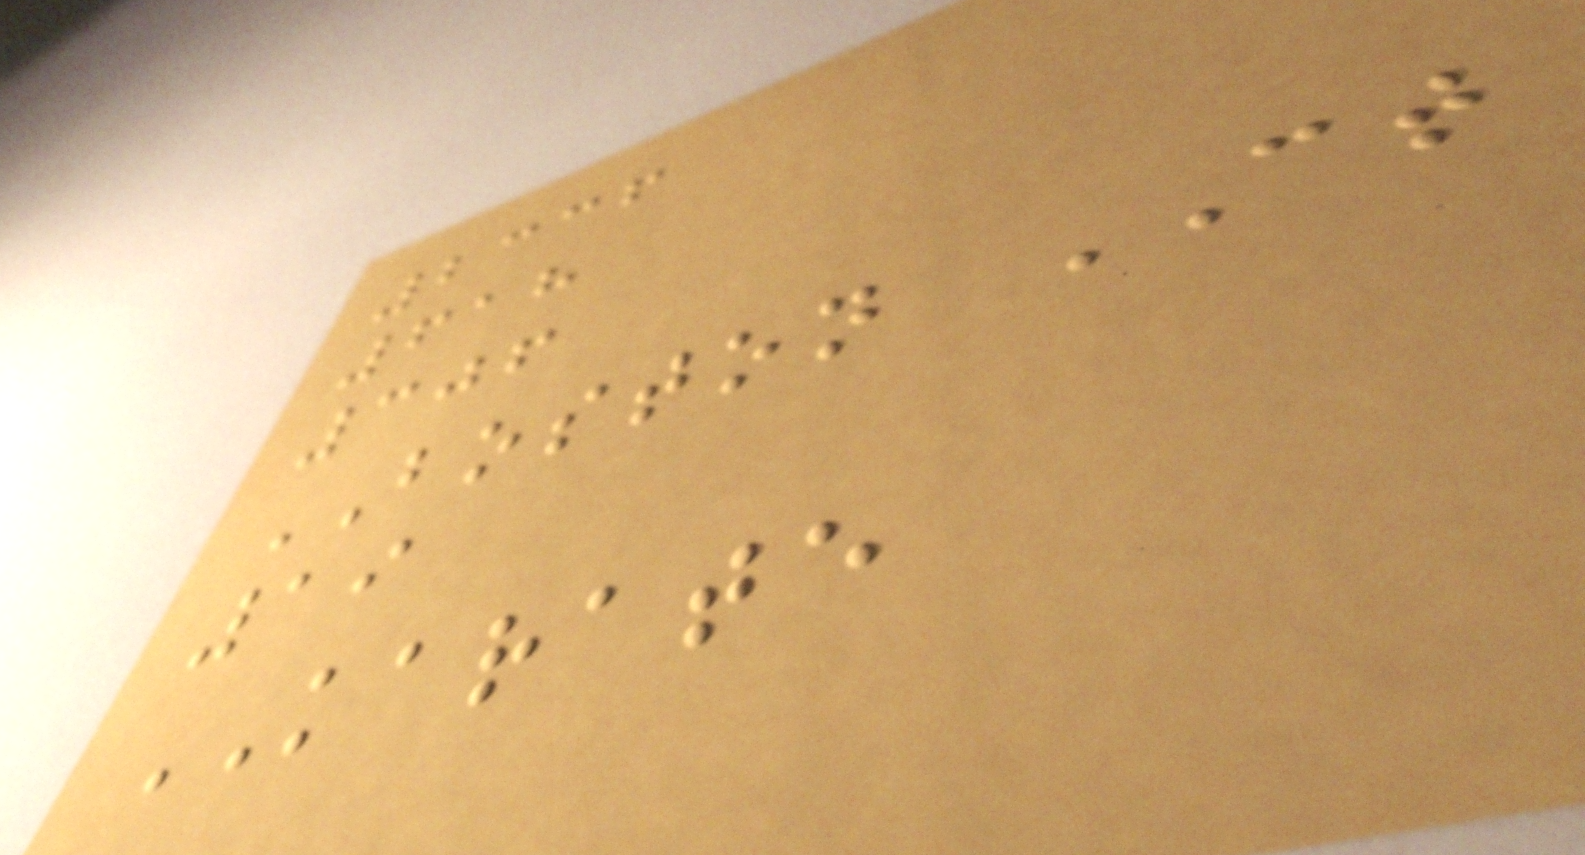2336
618
306
BOSTON CT
19
KARATE
